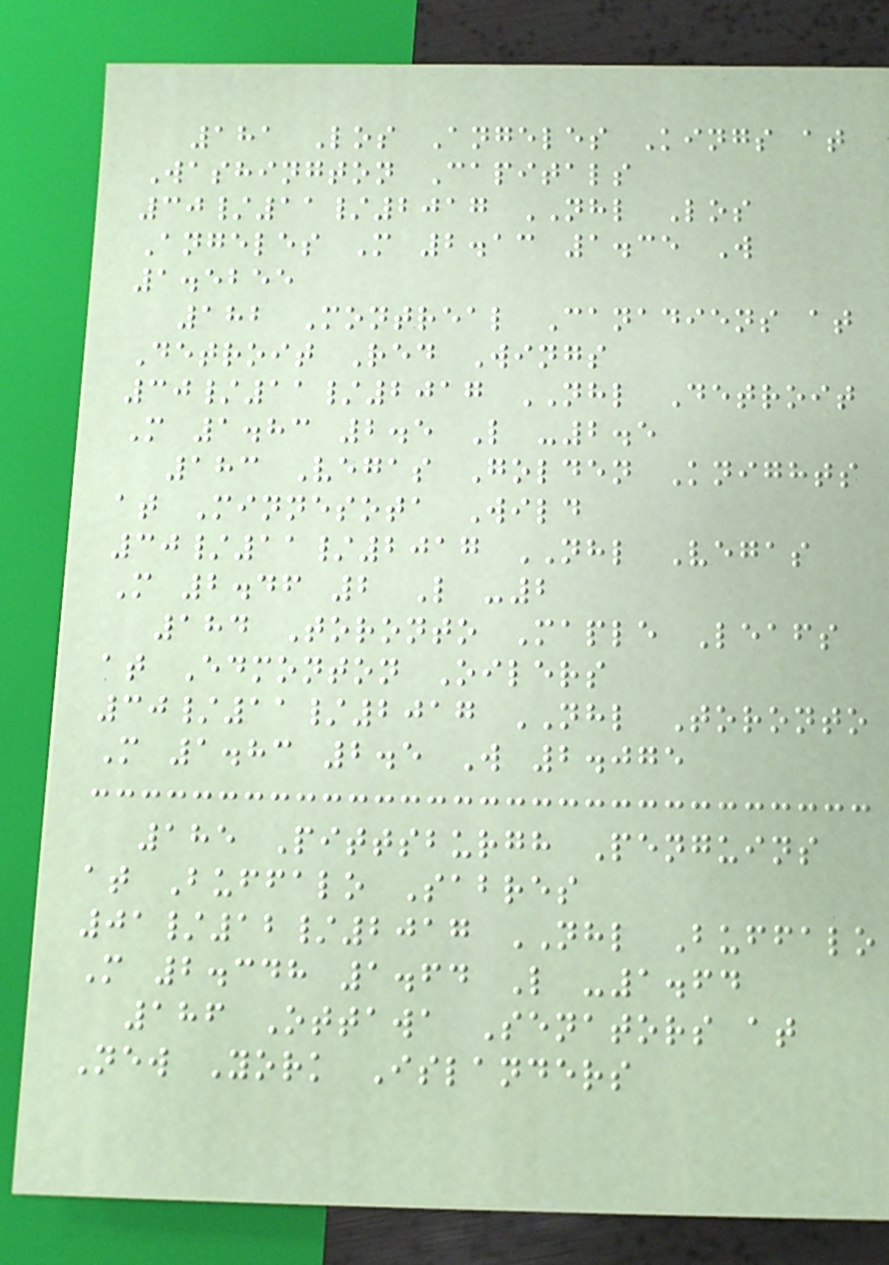181 Los Angeles Kings at
Washington Capitals
30/11/2017 NHL Los
Angeles M 2.13 1.35 W
1.5255
182 Montreal Canadiens at
Detroit Red Wings
30/11/2017 NHL Detroit
M 1.83 2.5 L -2.5
183 Vegas Golden Knights
at Minnesota Wild
30/11/2017 NHL Vegas
M 2.46 2 L -2
184 Toronto Maple Leafs
at Edmonton Oilers
30/11/2017 NHL Toronto
M 1.83 2.5 W 2.075
185 Pittsburgh Penguins
at Buffalo Sabres
01/12/2017 NHL Buffalo
M 2.348 1.64 L -1.64
186 Ottawa Senators at
New York Islanders
